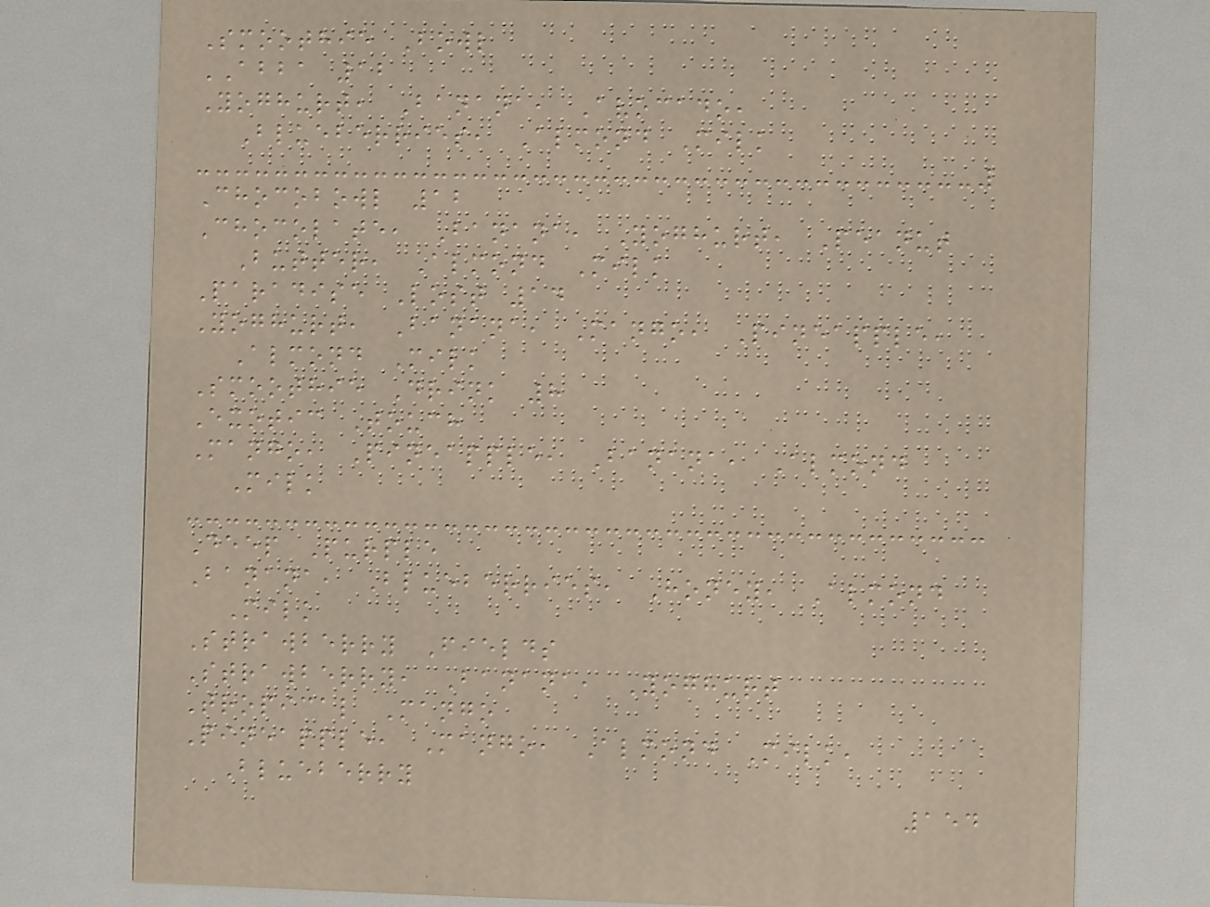Smoothie Bowl
ABBA 12
Yoghurt, Banana, Avocado,
Blueberries, Almond Milk
Chocobowl 12
Chocolate, Banana, Yoghurt, Peanut
Butter, Almond Milk
Paradise Lost 14
Yoghurt, Banana, Mango, Pineapple,
Almond Milk
Smoothie Drink 8
Exotic Touch
Mango, Pineapple, Banana, Almond
Milk
Deep Purple
Banana, Blueberries, Honey, Almond
Milk
Strawberry Fields
Strawberry, Banana, Yoghurt
Tropical Mango
Pineapple, Mango, Almond Milk,
Blueberry
154
